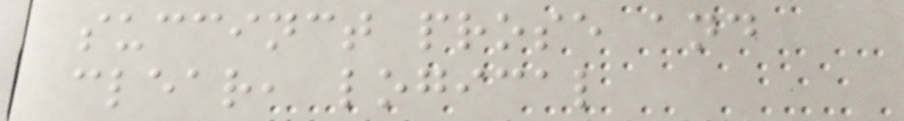succinct prose and
clear, logical
